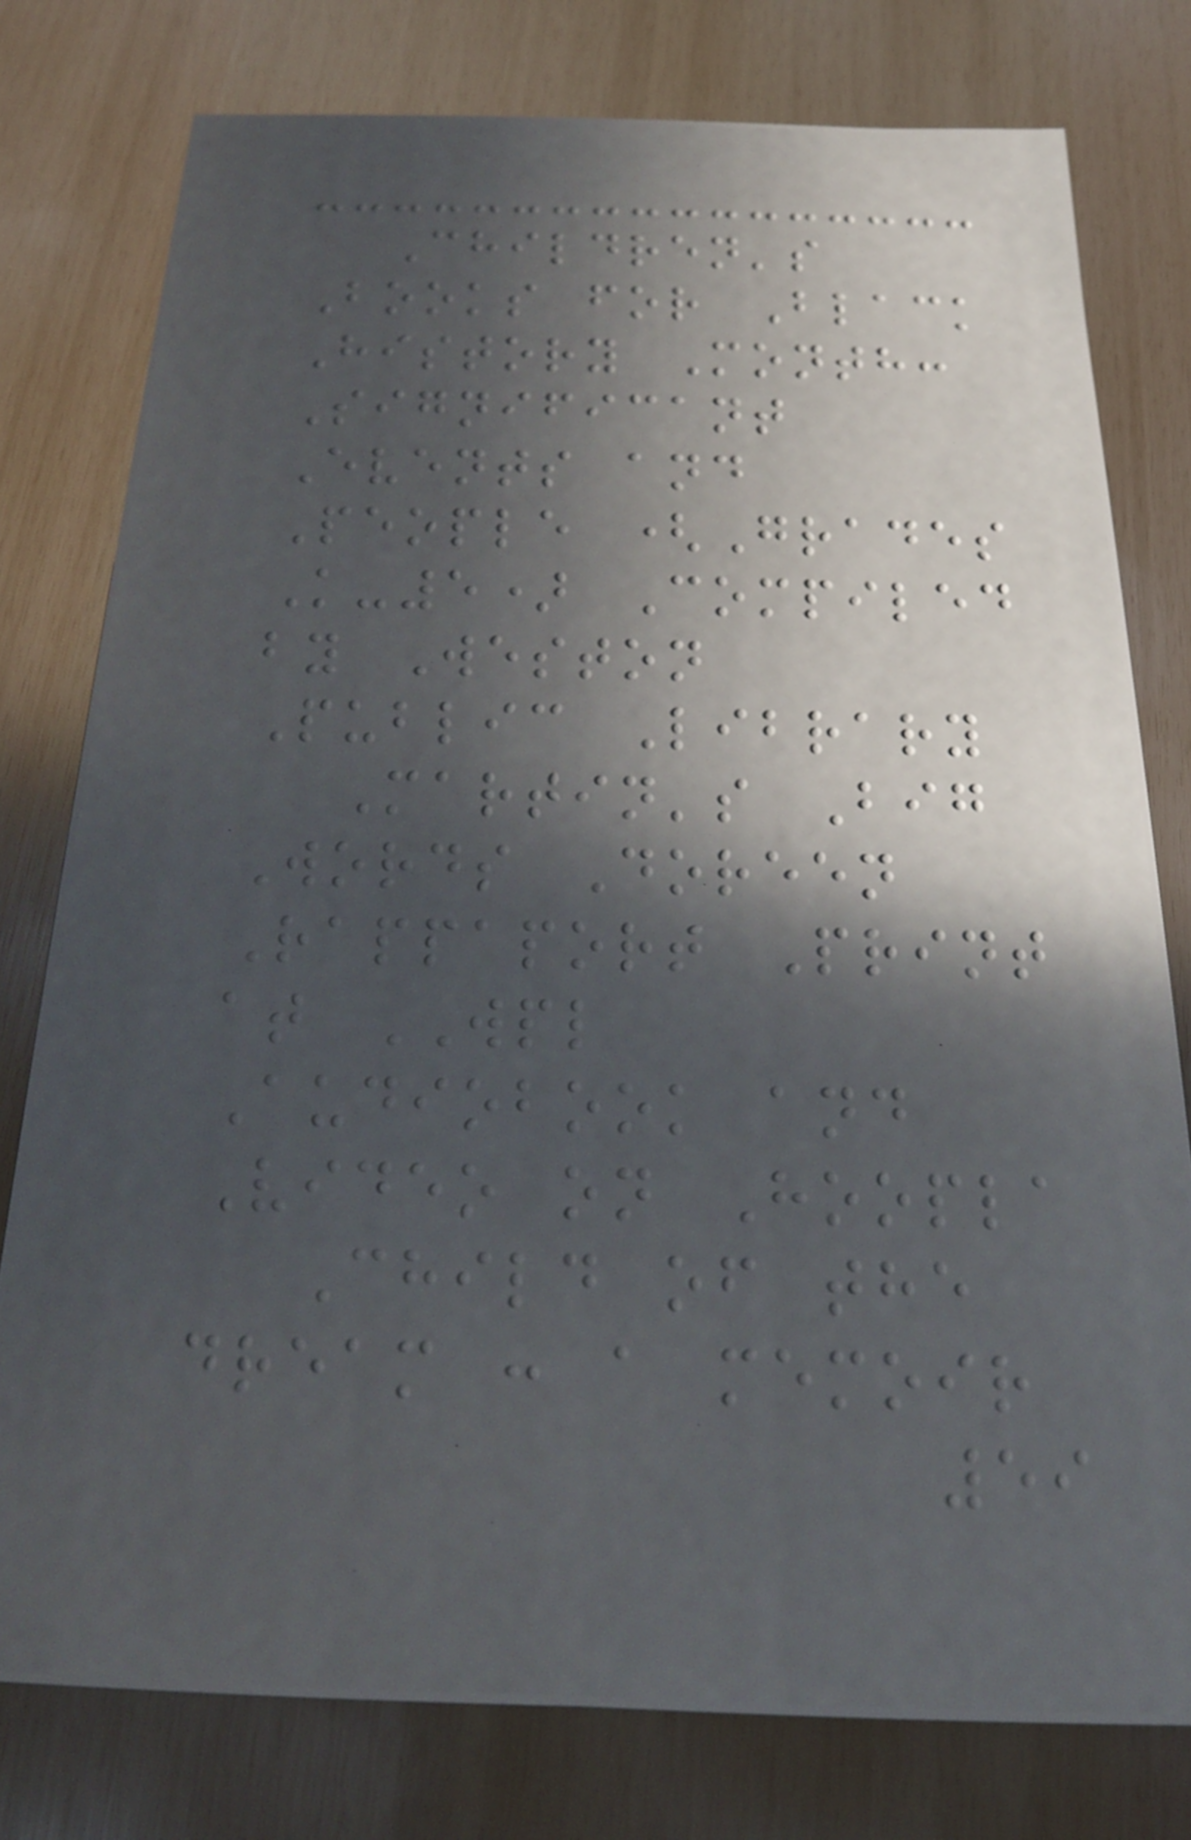Children's
Books for Black
History Month:
Significant
Events and
People (Grades
K-5) Compiled
by Weston
Public Library
Martin's Big
Words Doreen
Rappaport Print
at WPL
Audiobook and
Video on Hoopla
Child of the
dream : a memoir
59
